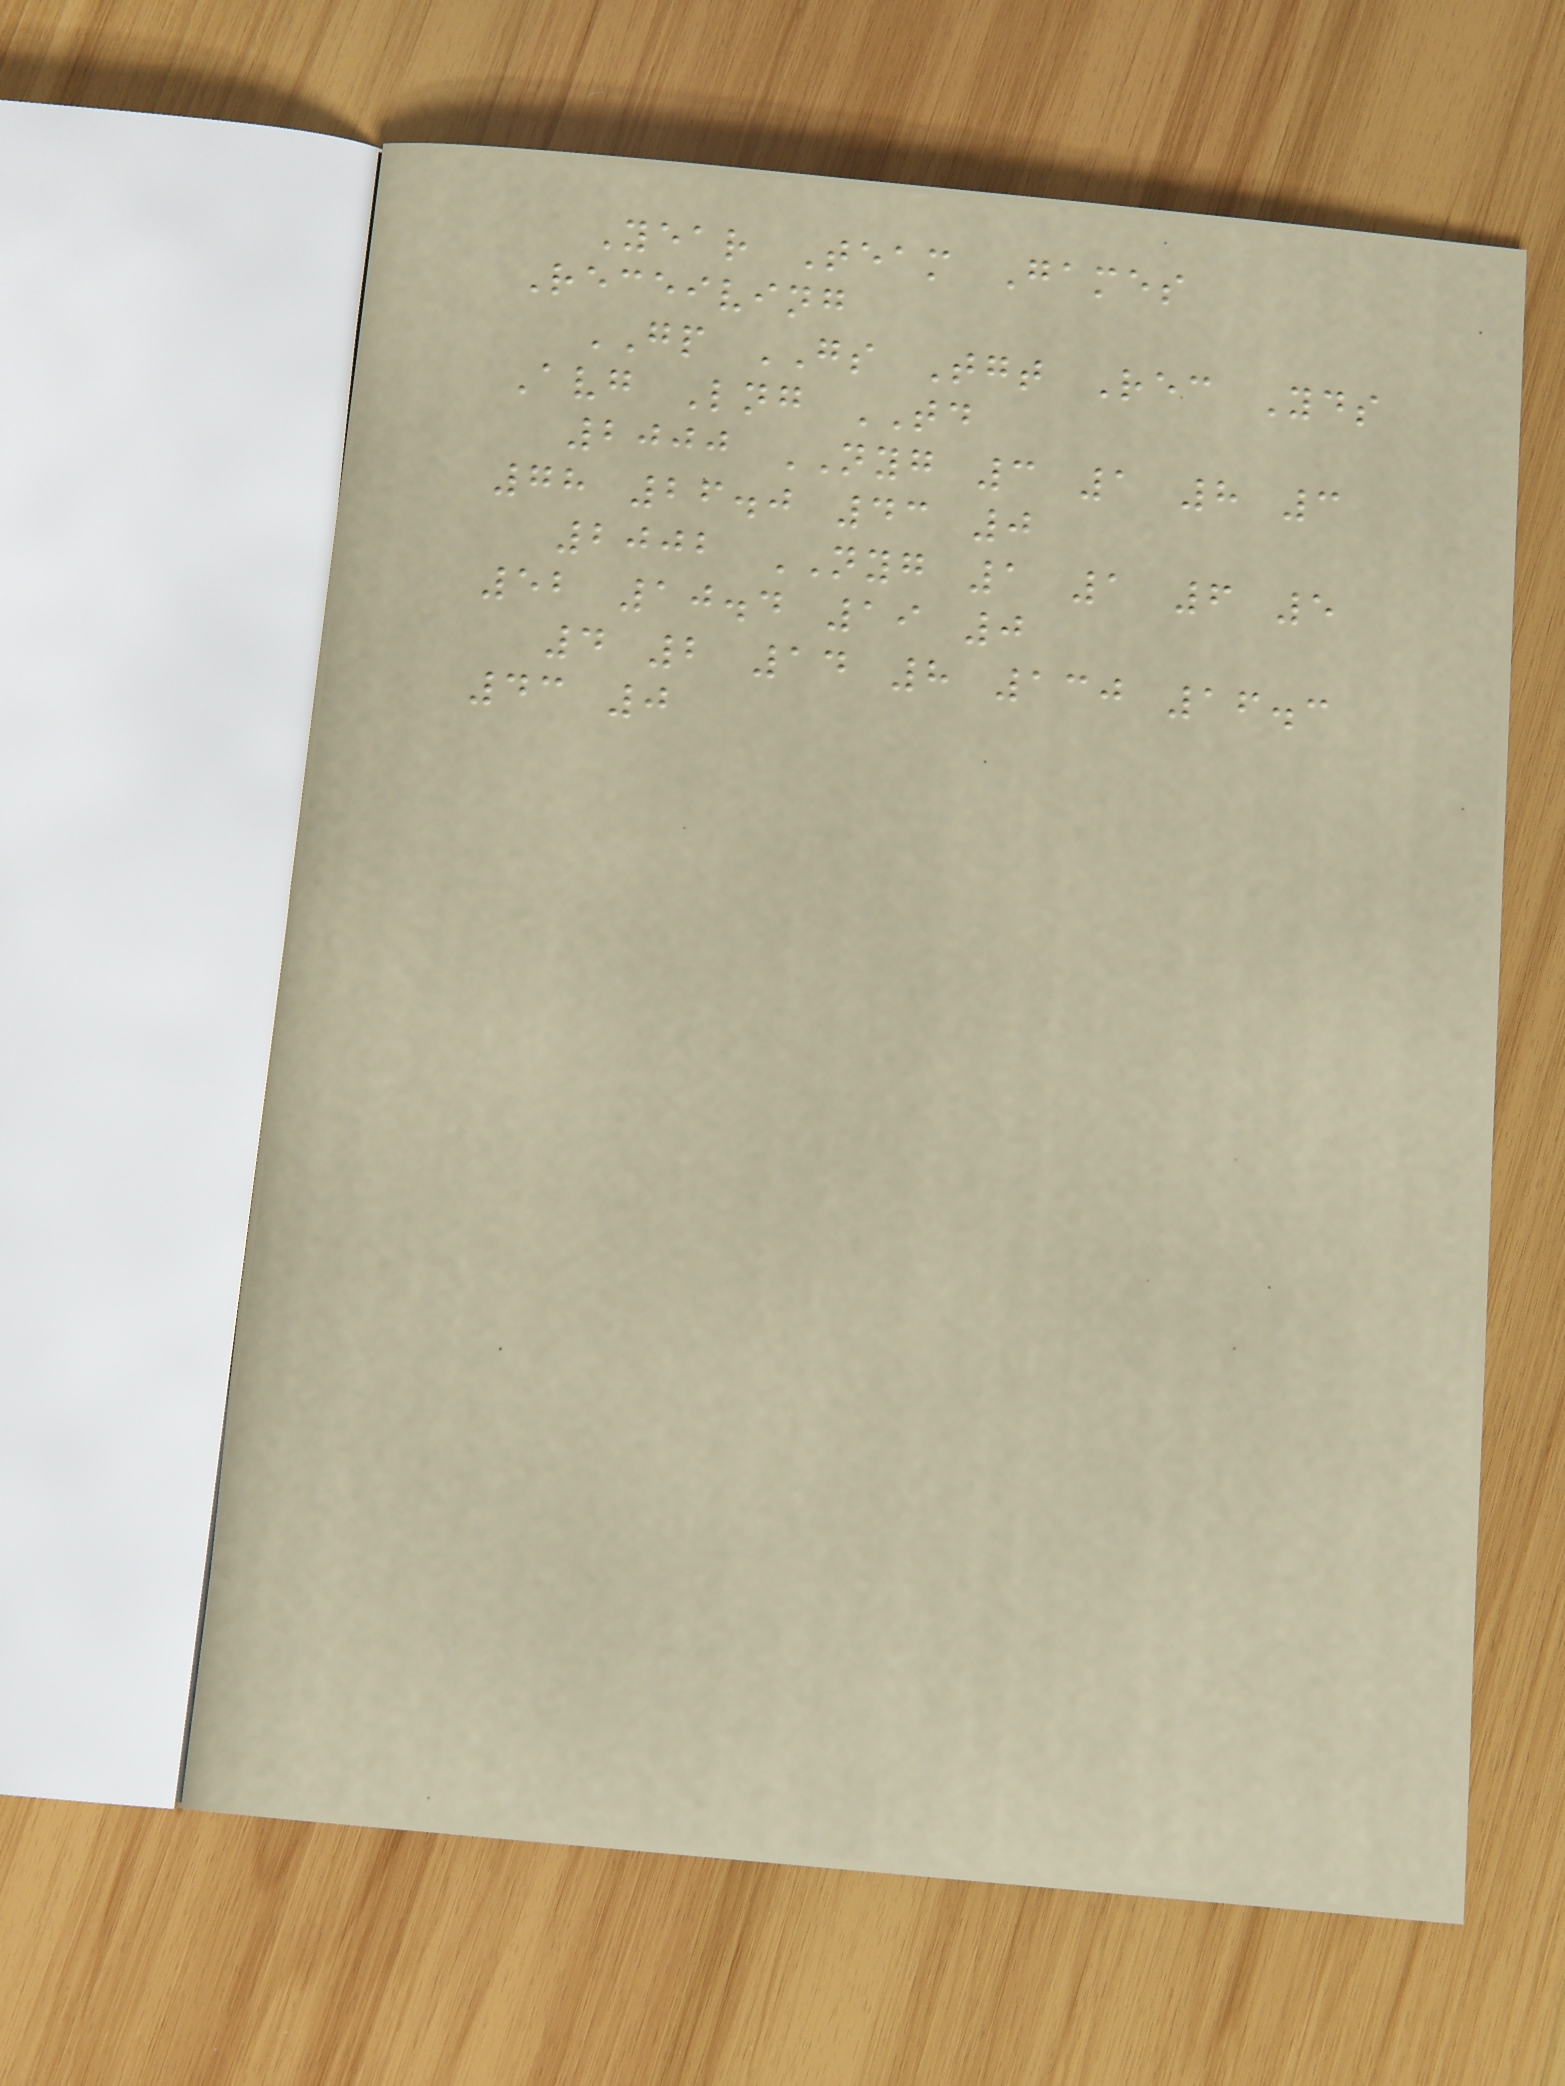Year Team Games
Receiving
GP GS Tgt Rec Yds
Avg Lng TD
2000 NYG 3 1 8 3
78 26.0 43 0
2002 NYG 1 1 6 5
52 10.4 19 0
4 2 14 8 130 16.3
43 0
